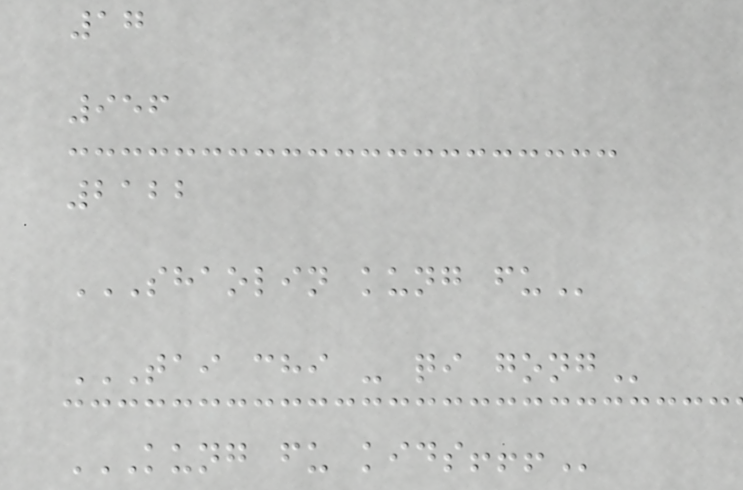17
956
2122
SHAOLIN KUNG FU
TAI CHI - QI GONG
KUNG FU KIDS!!!
